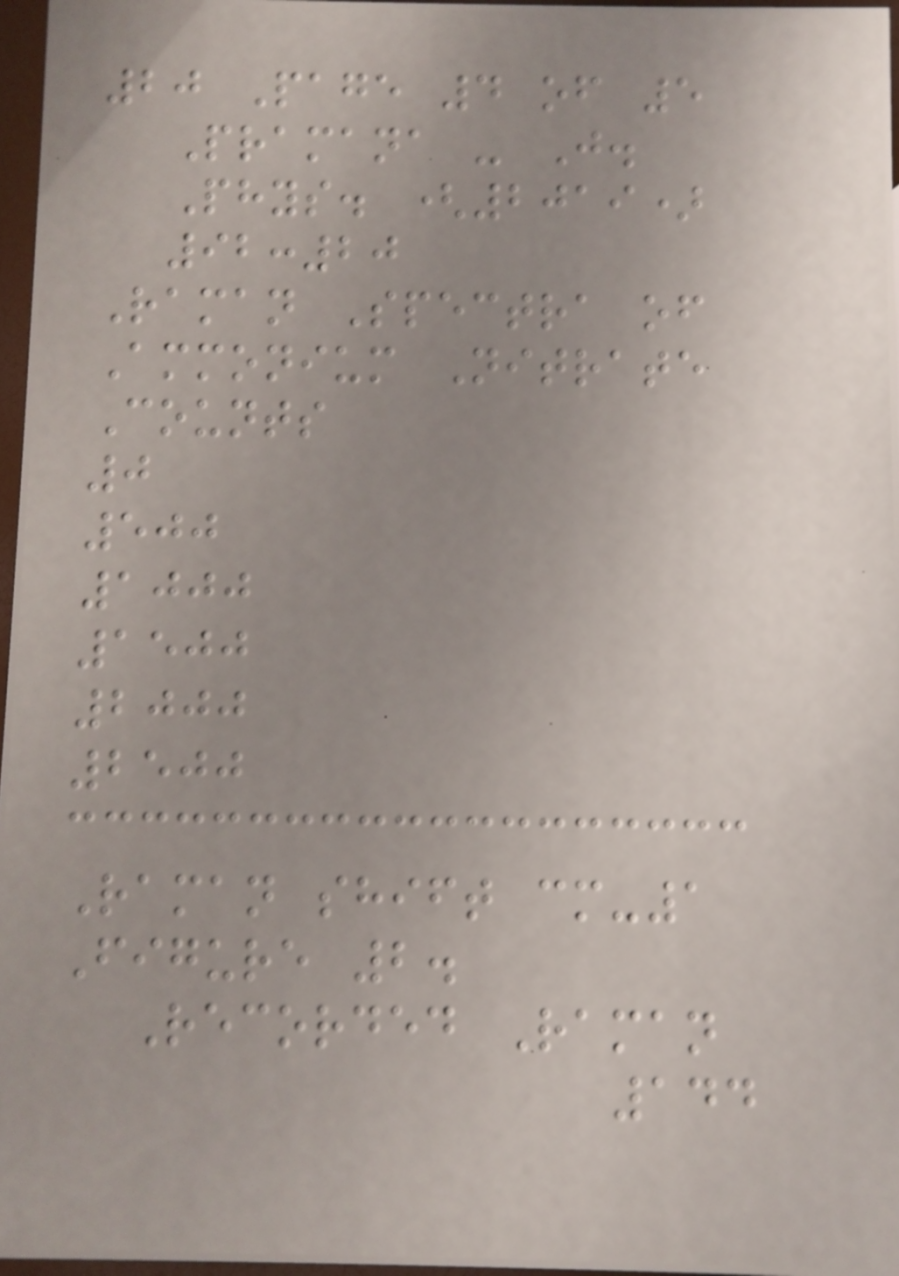20 Page 4 of 5
Pramana - J.
Phys. (2019)
92:20
Raman Spectra of
Ammonium Nitrate
Counts
0
500
1000
1500
2000
2500
Raman shift cm-1
Figure 2.
Recorded Raman
144
